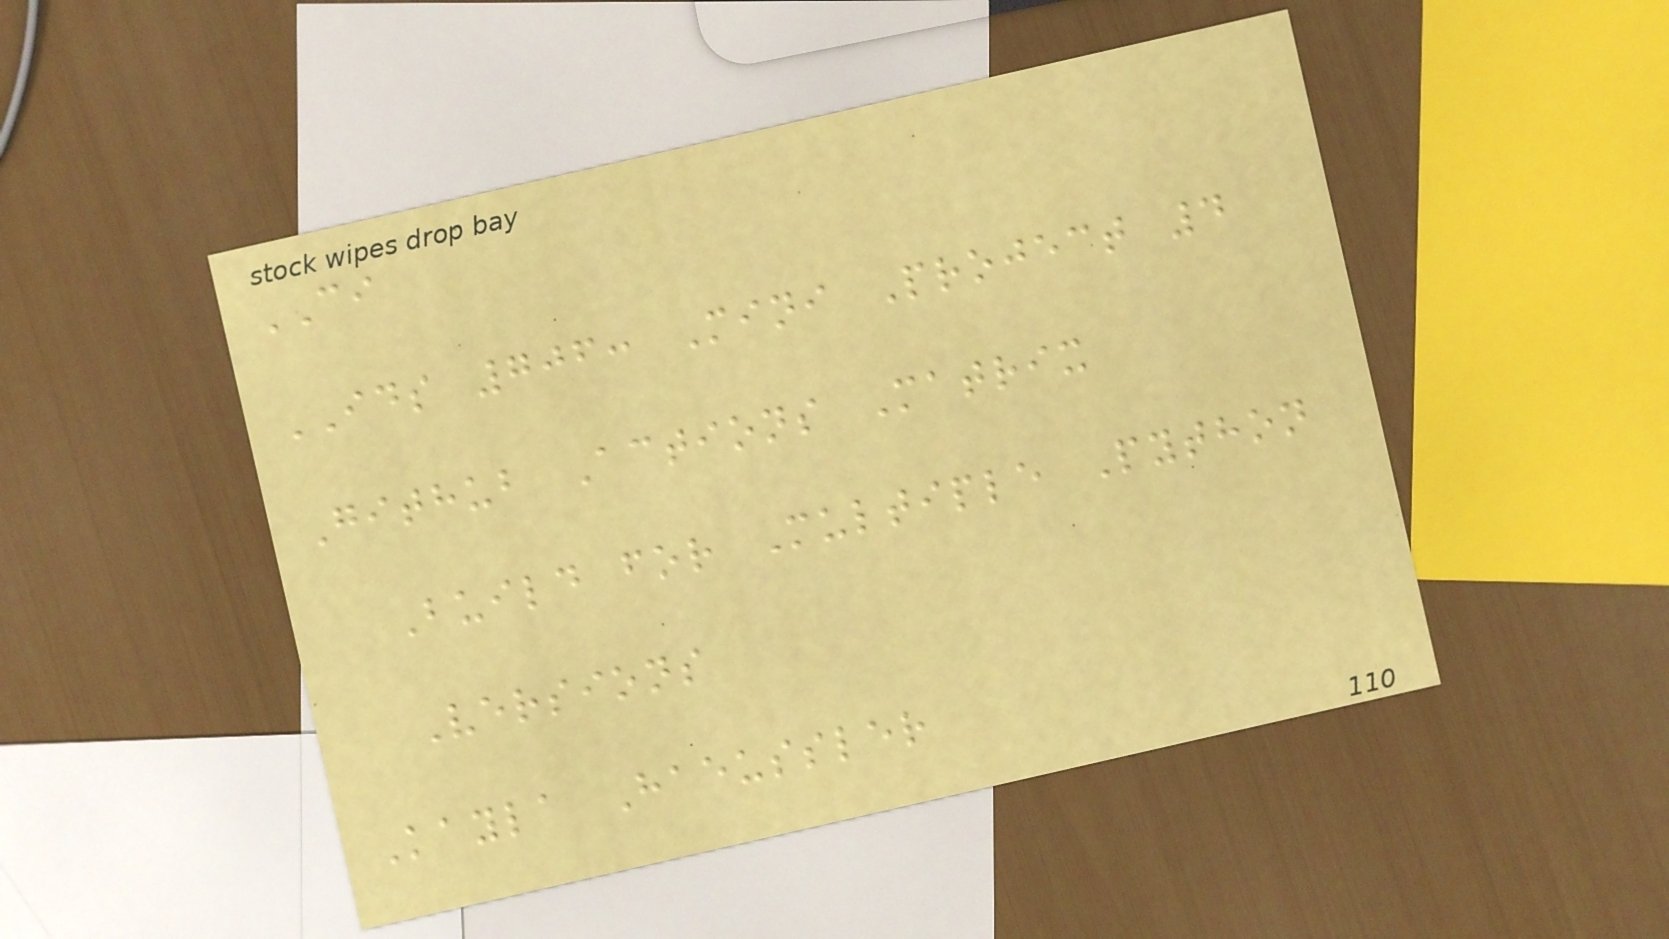CI
IDS 706: Mini Project 4
Github Actions Matrix
Build for Multiple Python
Versions
Kayla Haeussler
